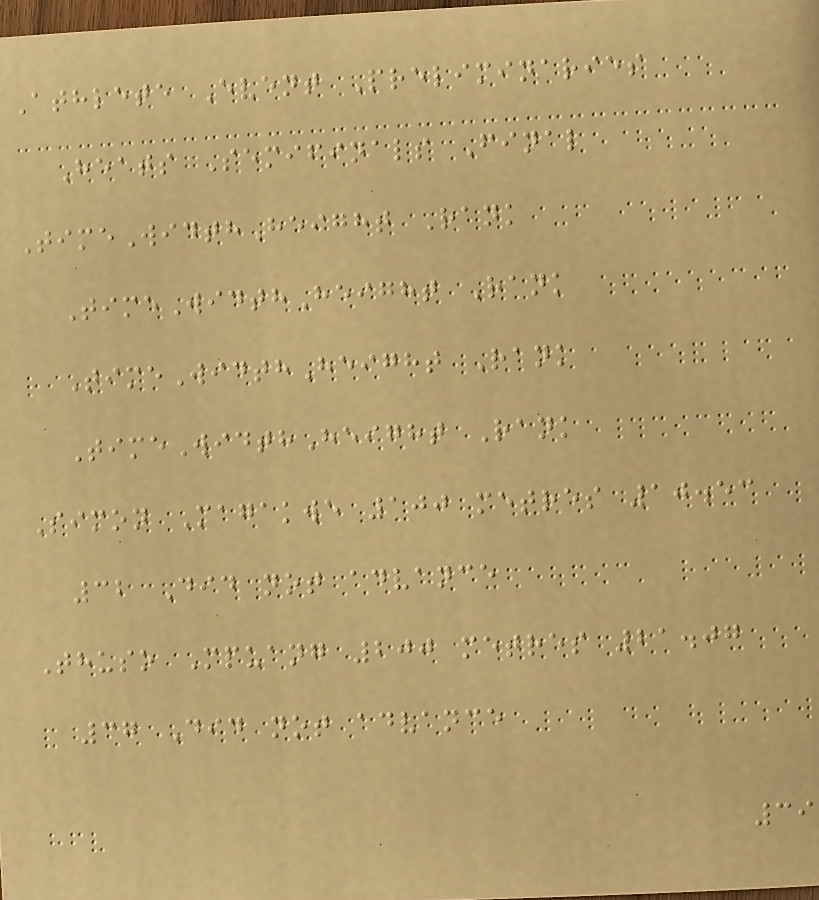Athlete Event Preliminaries
Heats Semifinals Final
TimeWidthHeight Rank
TimeWidthHeight Rank
TimeWidthHeight Rank
TimeWidthHeight Rank
Simon Magakwe 100 metres 10.53
32 Did not advance
Thuso Mpuang 200 metres 21.07
37 Did not advance
39
